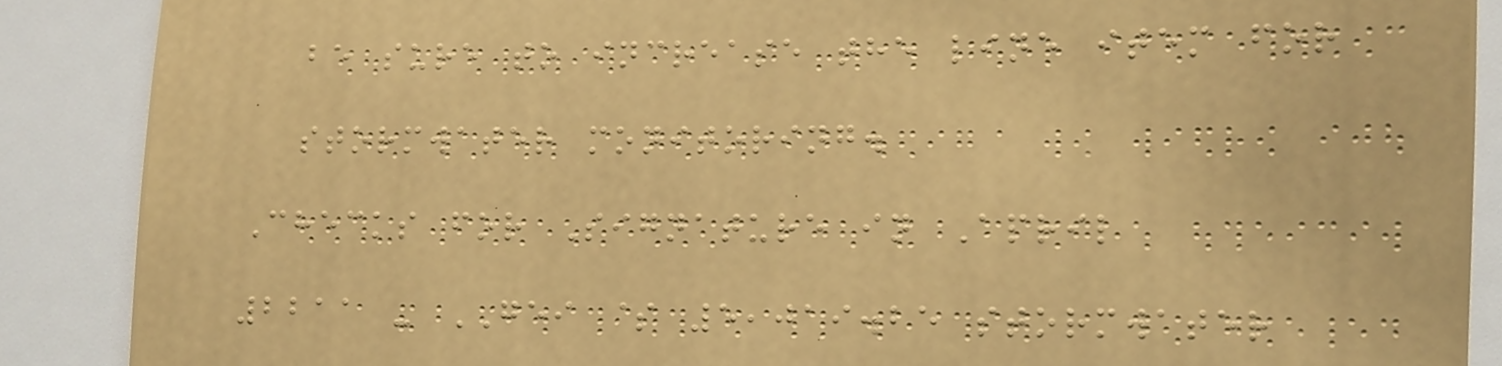be sure to increase the line item for
stormwater monitoring.
Checks for Signature in April
2211 - GEI $ 5,019.25 stormwater
